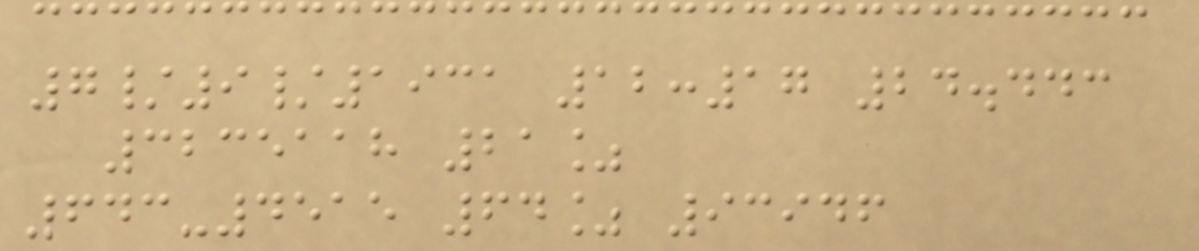7/9/1931 12:17 24.443
3235118 21%
643-4515 64% 93946
